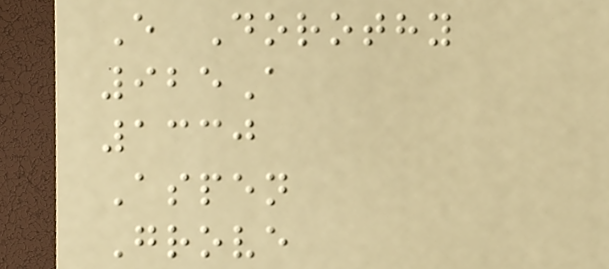E Dorothy
925A
1330
Aspen
Grove
